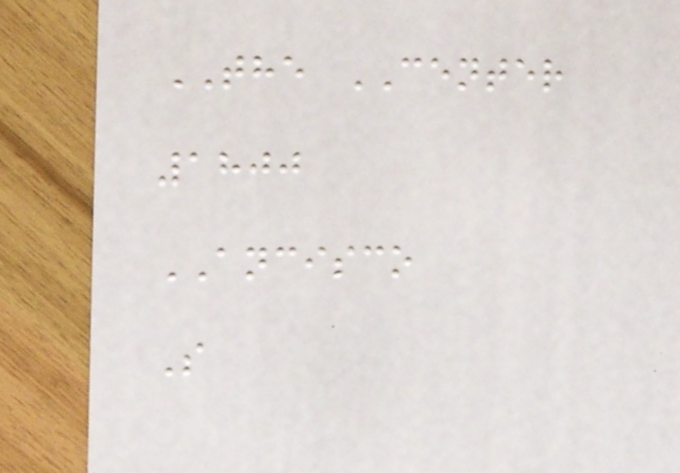THE CENTER
1800
ANCISCO
S
